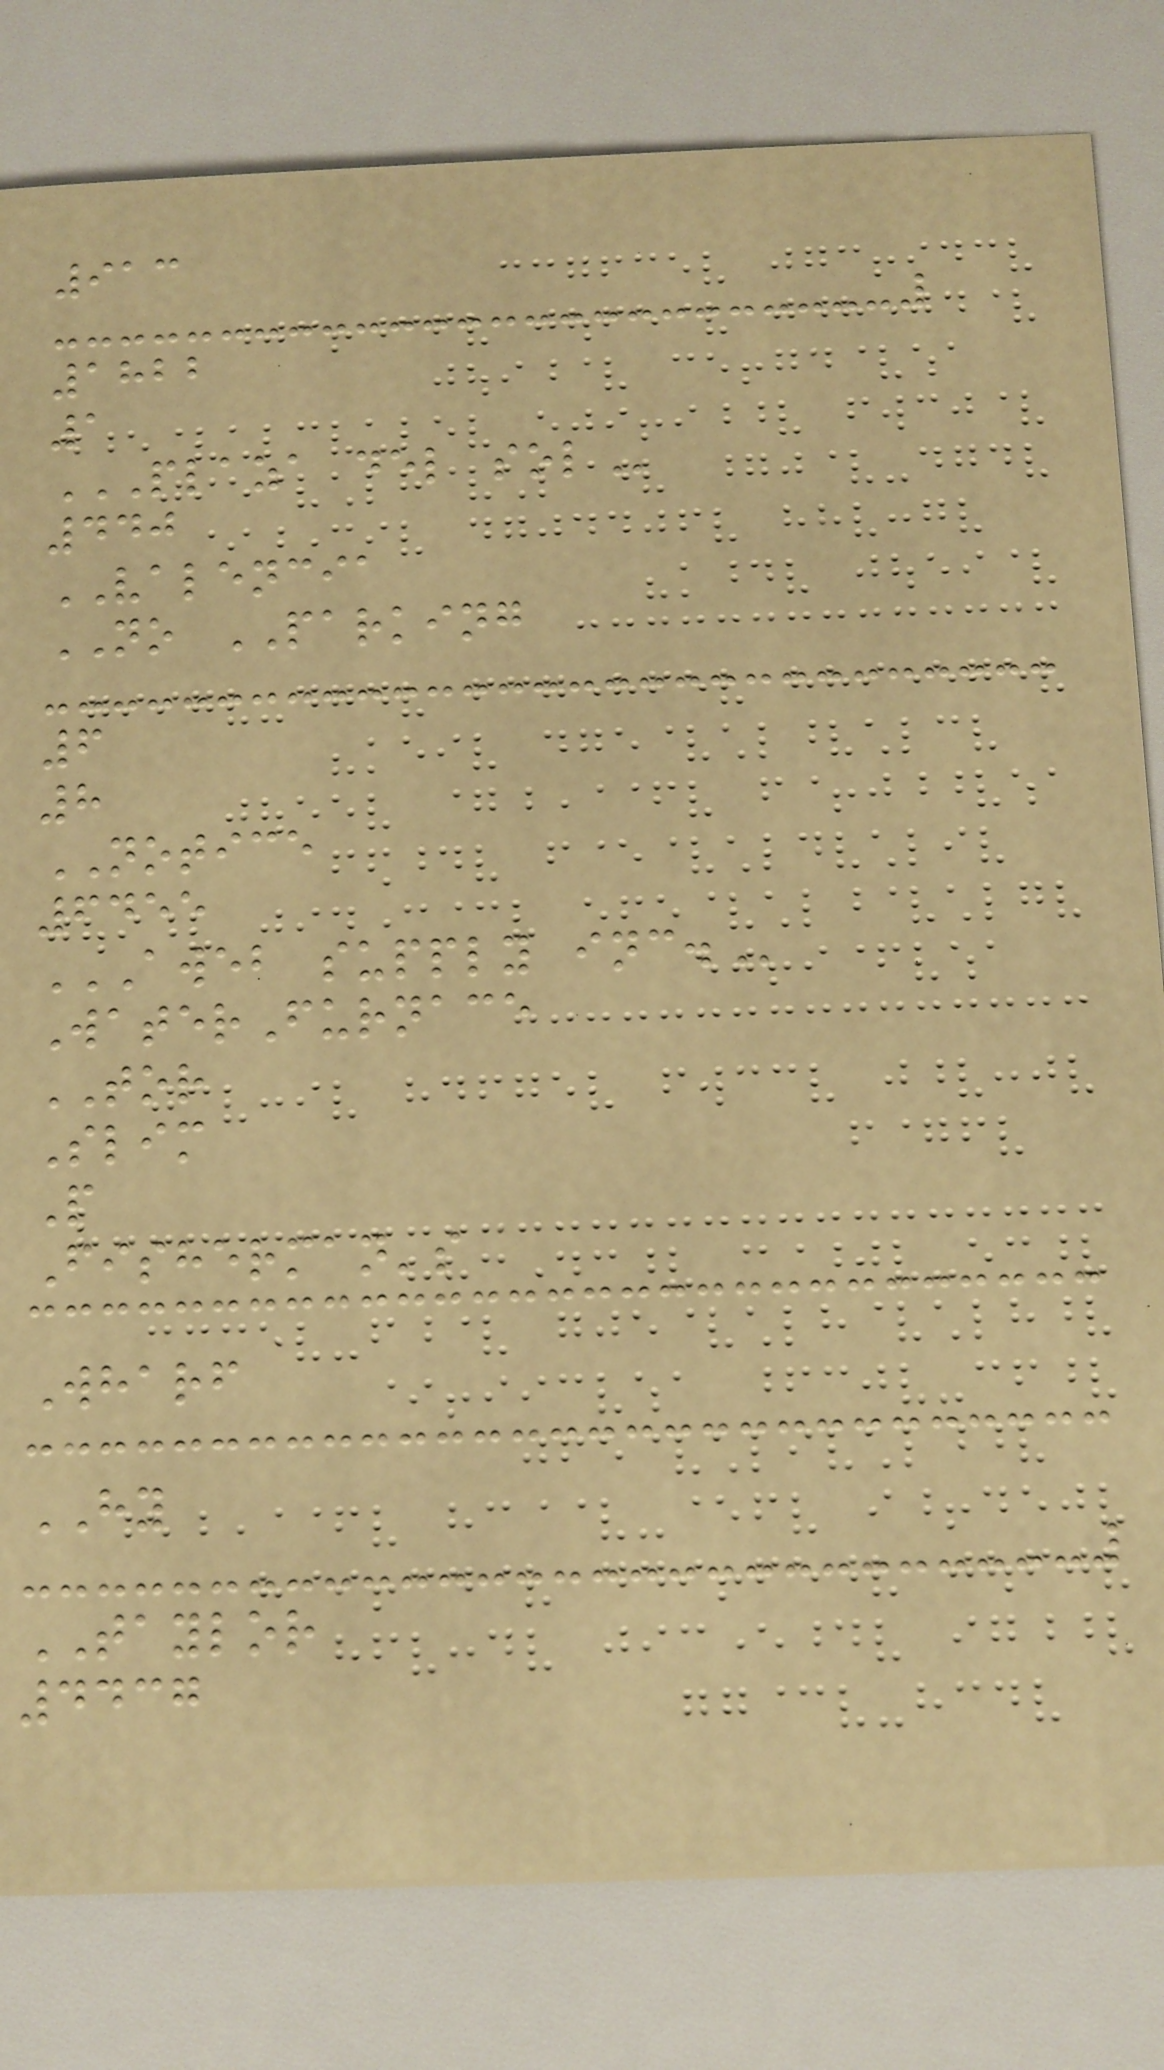913
1822
1
PLAZA DEL SOL
440
VALENCIA
NO PARKING
6
8
NOTICE
6455
AWEB SUPPLY INC.
WaterFurnace
TOR
Slim
P
Fisherman's
Wharf
HY
TAYLOR
4437
